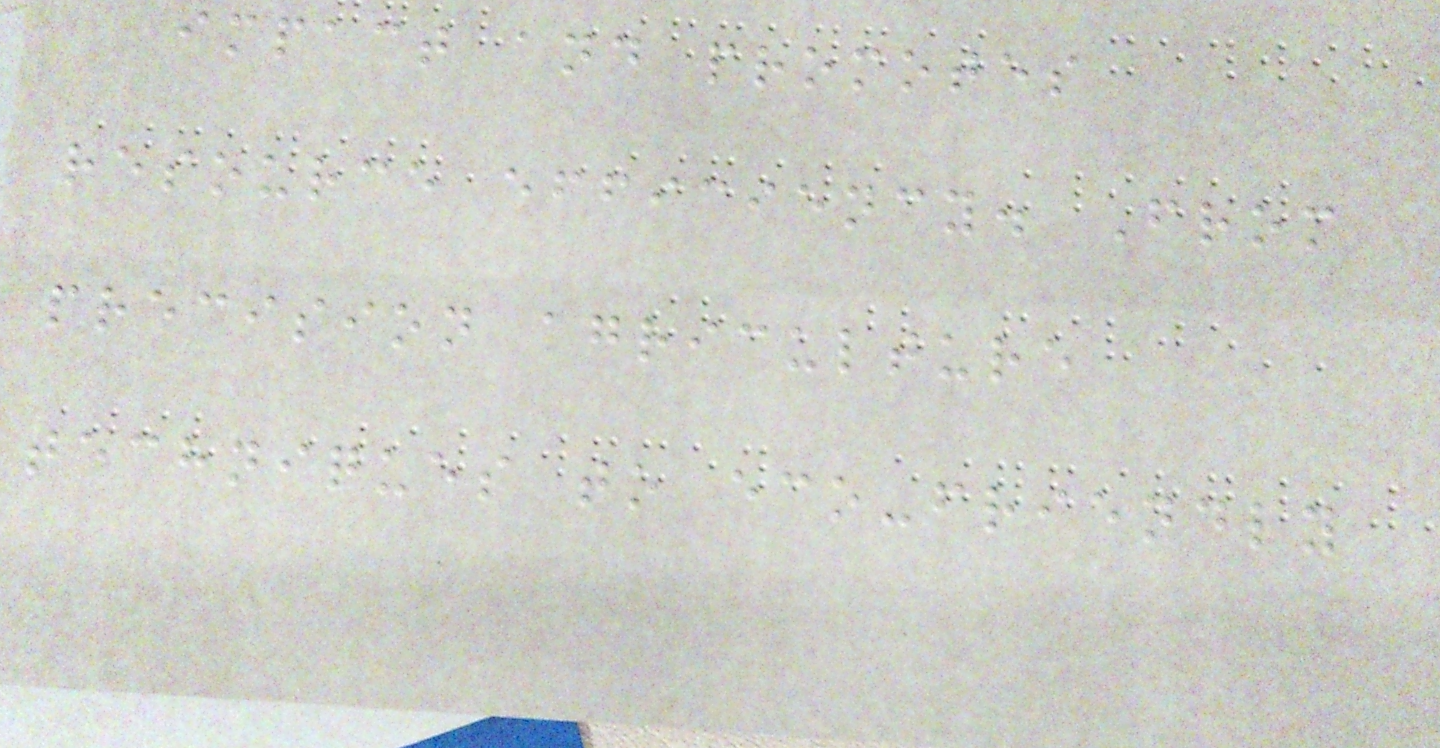impact and promotes
resource efficiency. From
precision agriculture
techniques to eco-friendly
